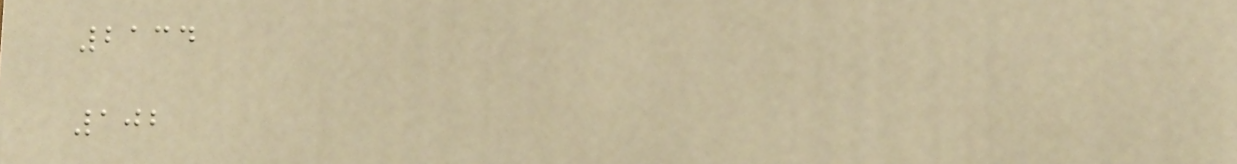2134
102
